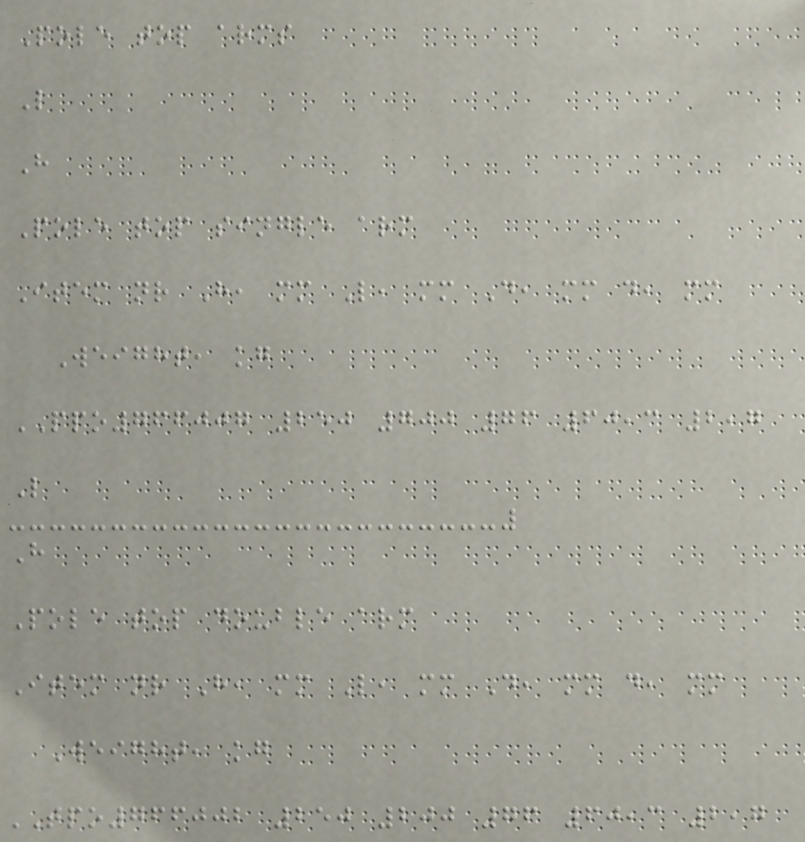Pole top arms
L
H
Pole top single arm
Item nr H, mm L, mm D, mm d, mm
Weight, kg
PPO766007 250 700 76 60,3 2,7
L
H
Pole top double arm
Item nr H, mm L, mm D, mm d, mm
Weight, kg
TPO766002 250 200 76 60,3 2,7
